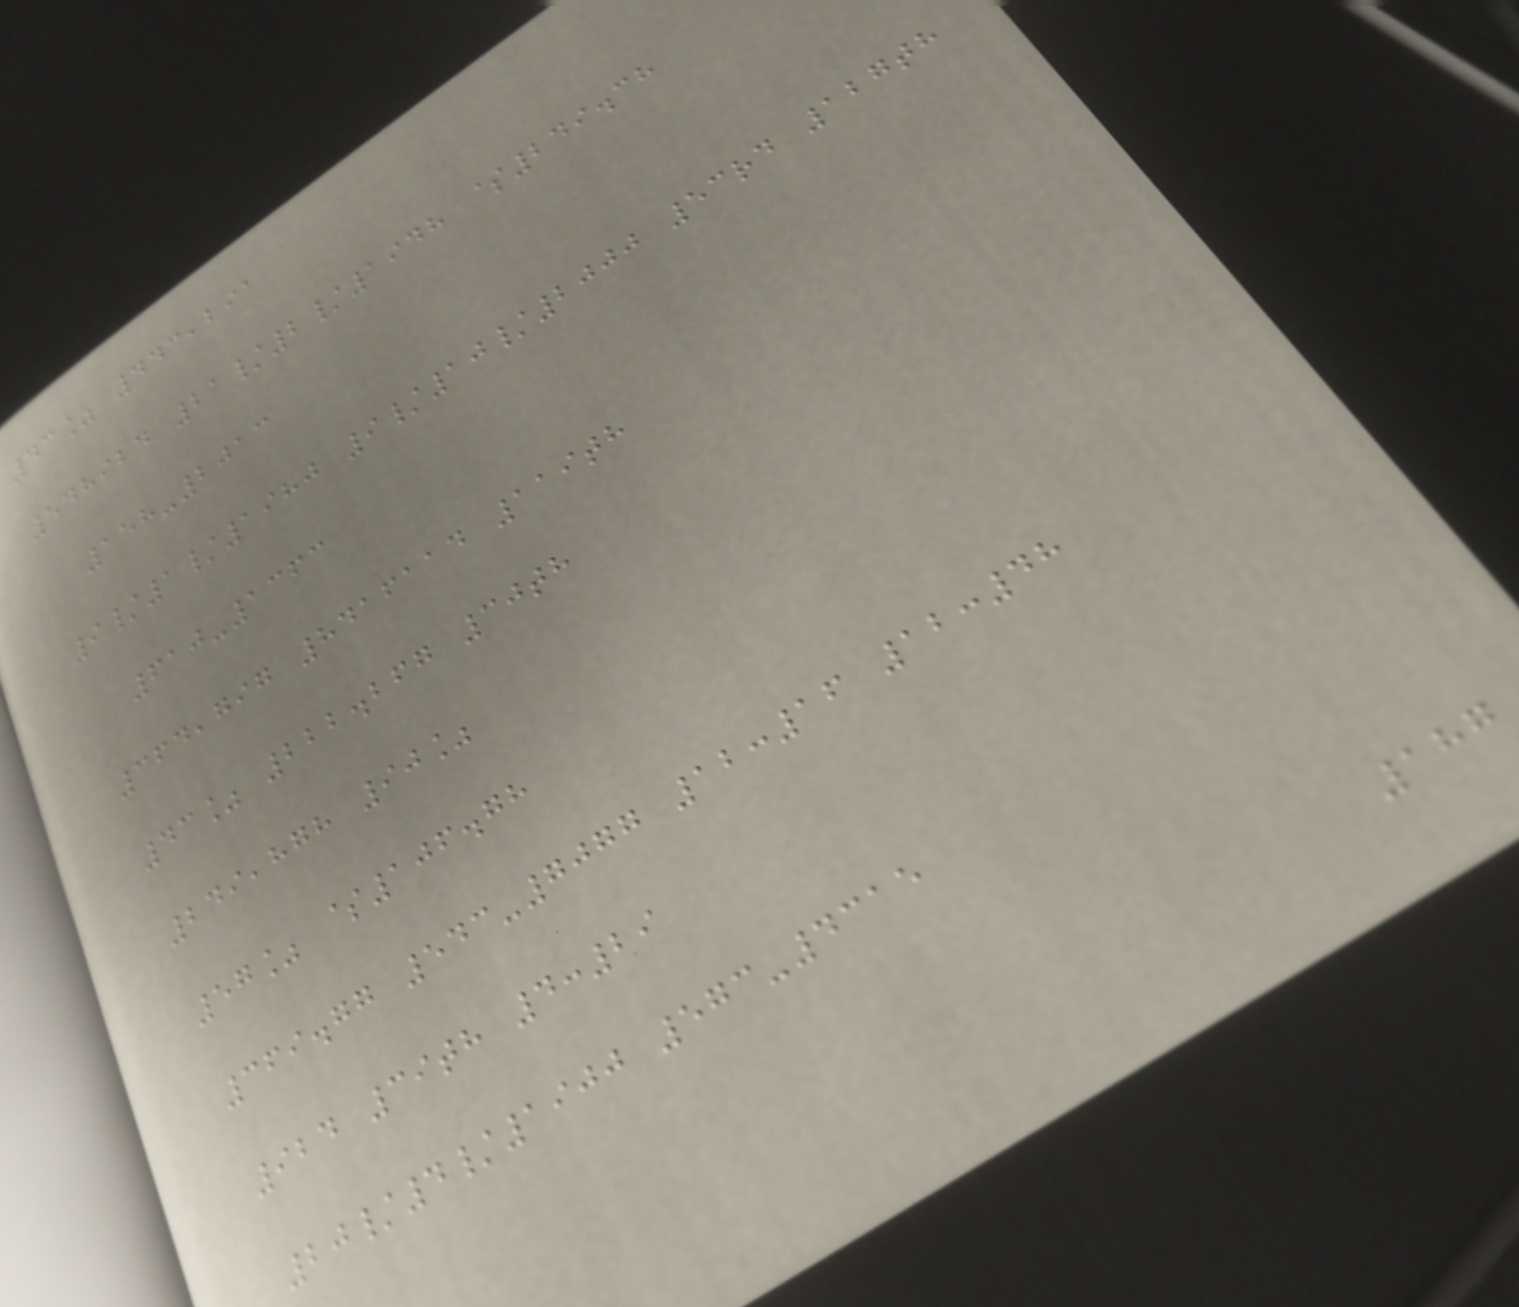43% 443,291
548924 21/2/1948 $249.38
158-2013
9/1/1980 9/10/2000 53rd 127th
610-1363
364,797 8416114 119th
43% 222.267 30th
249,878 90%
57% $106.78
369.77 543-7077 12:16 12:48
924 39th 4:29
20/4/1900 573-4315
187
